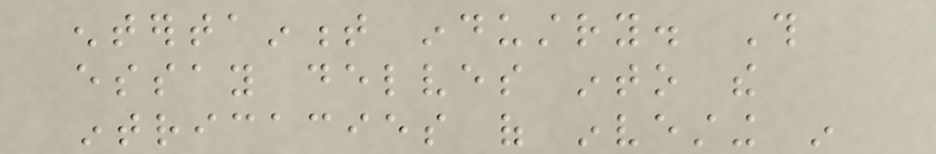entertainment industry. This
essay delves into the
intricacies of investing in
